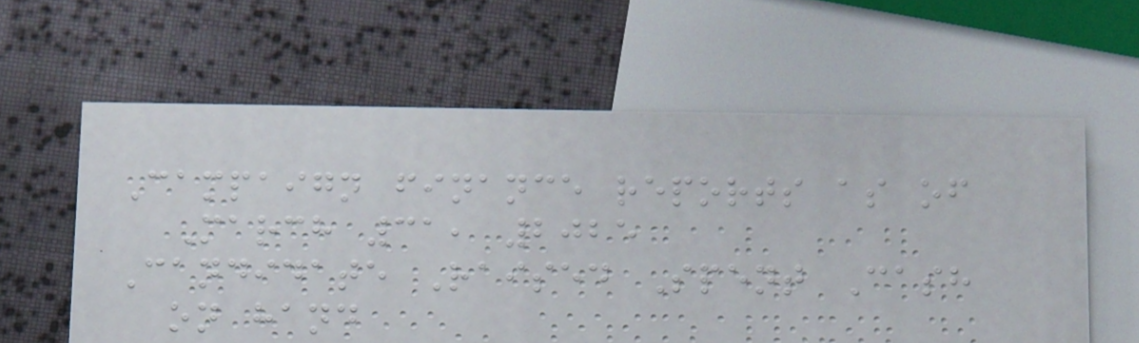Campaign finance reports as of
March 31, 2025
Candidate Raised Spent Cash
on hand
